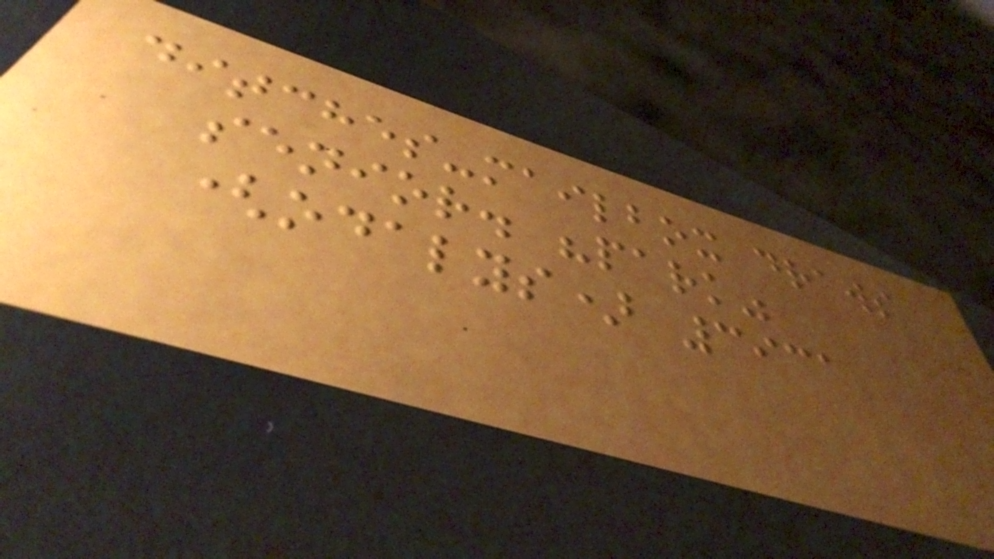ditches-mailbox draws
senior. "park"
(odalys) 3931
